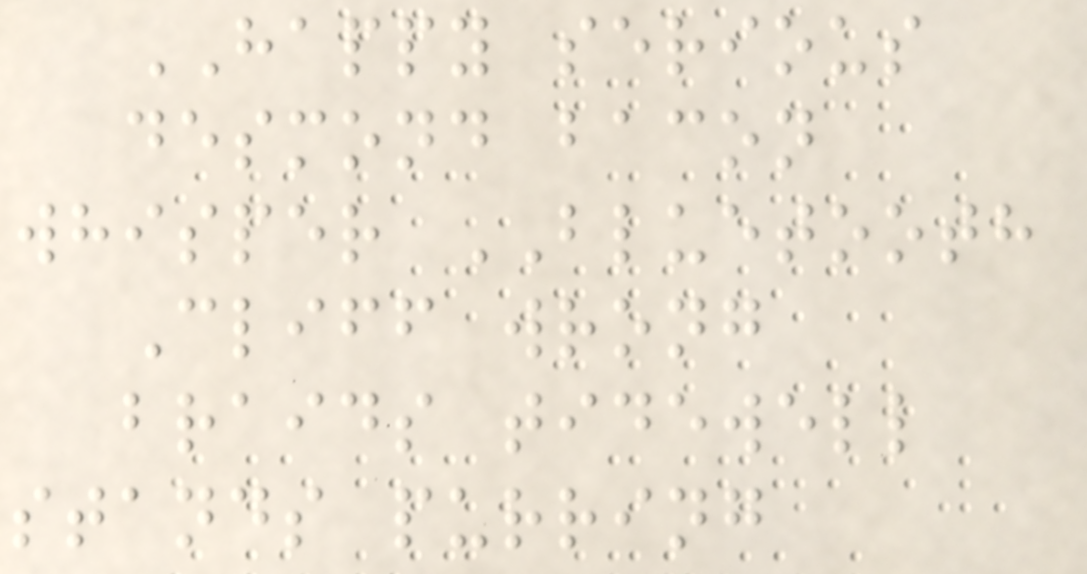HAPPY serious
desmond bacon
whisper BLUETOOTH
Cliff wrong
braids tidewell
stands purring
